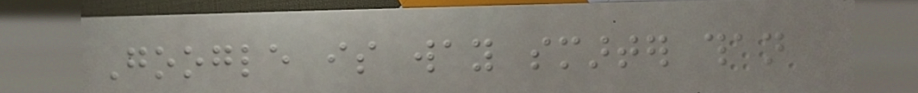Google is way smarter than
